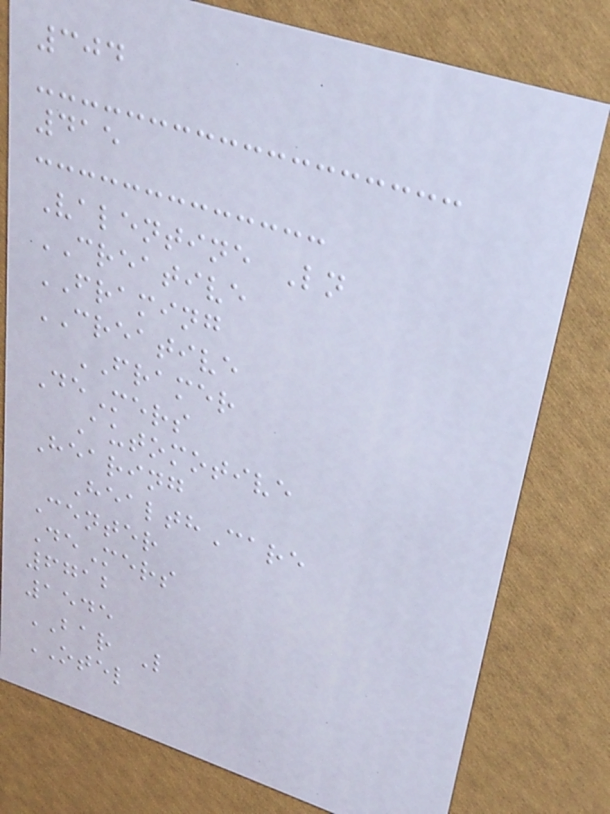304
415
Valentine Ln
CREATIVE
FRAMING
CREATIVE
FRAMER
DeMers
Automotive
Hearing
HealthCare
Center
DeMers
6712
1545
BAR L
OTEL
